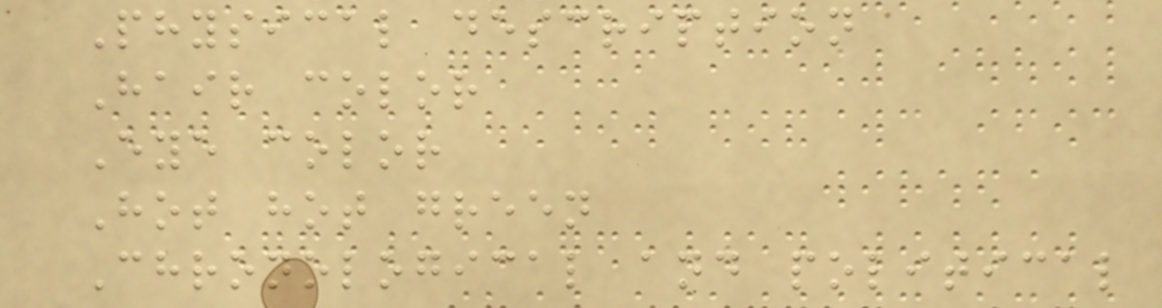Physical description
Hair color
Eye color
Hot hot green
Chronological and political
